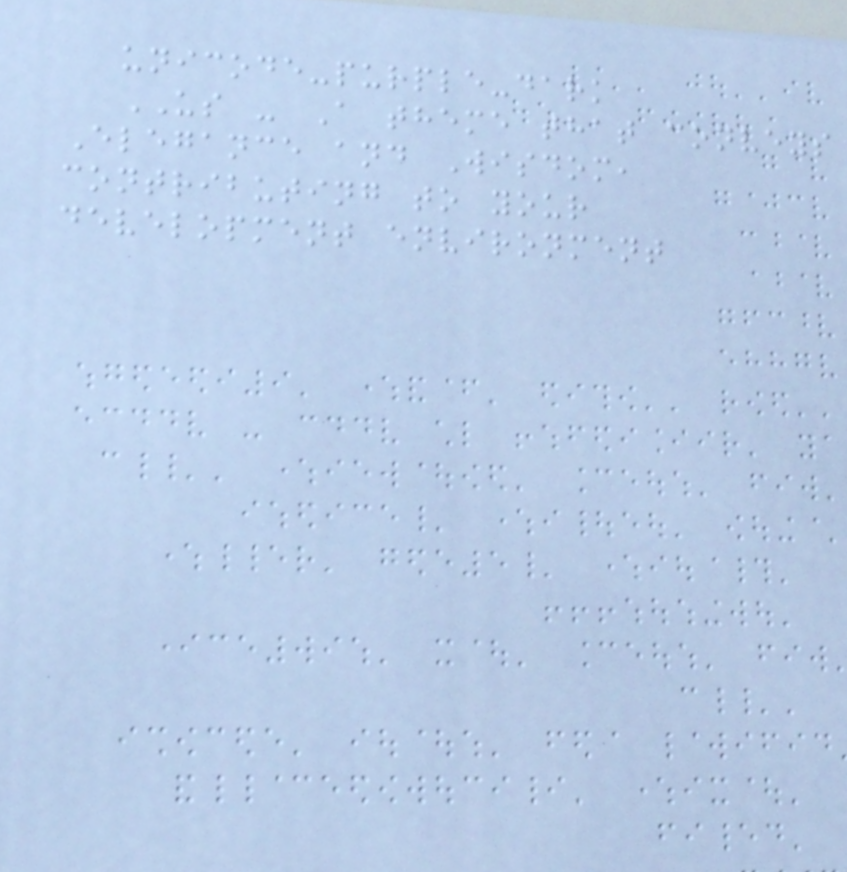unicode-purple-dark
US - A theme that conveys
Elegance and Wisdom,
contributing to your
development environment
